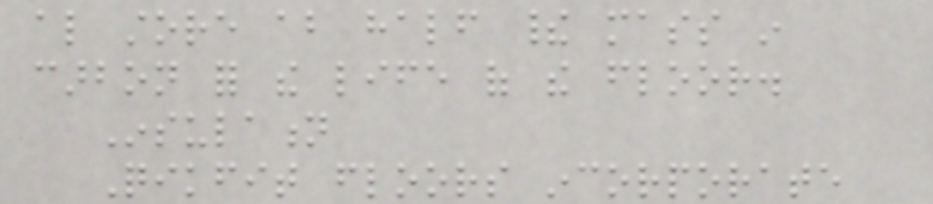also store about half their mass in
carbon for the life of the floor.
Insulation
Qikfit floors incorporate
